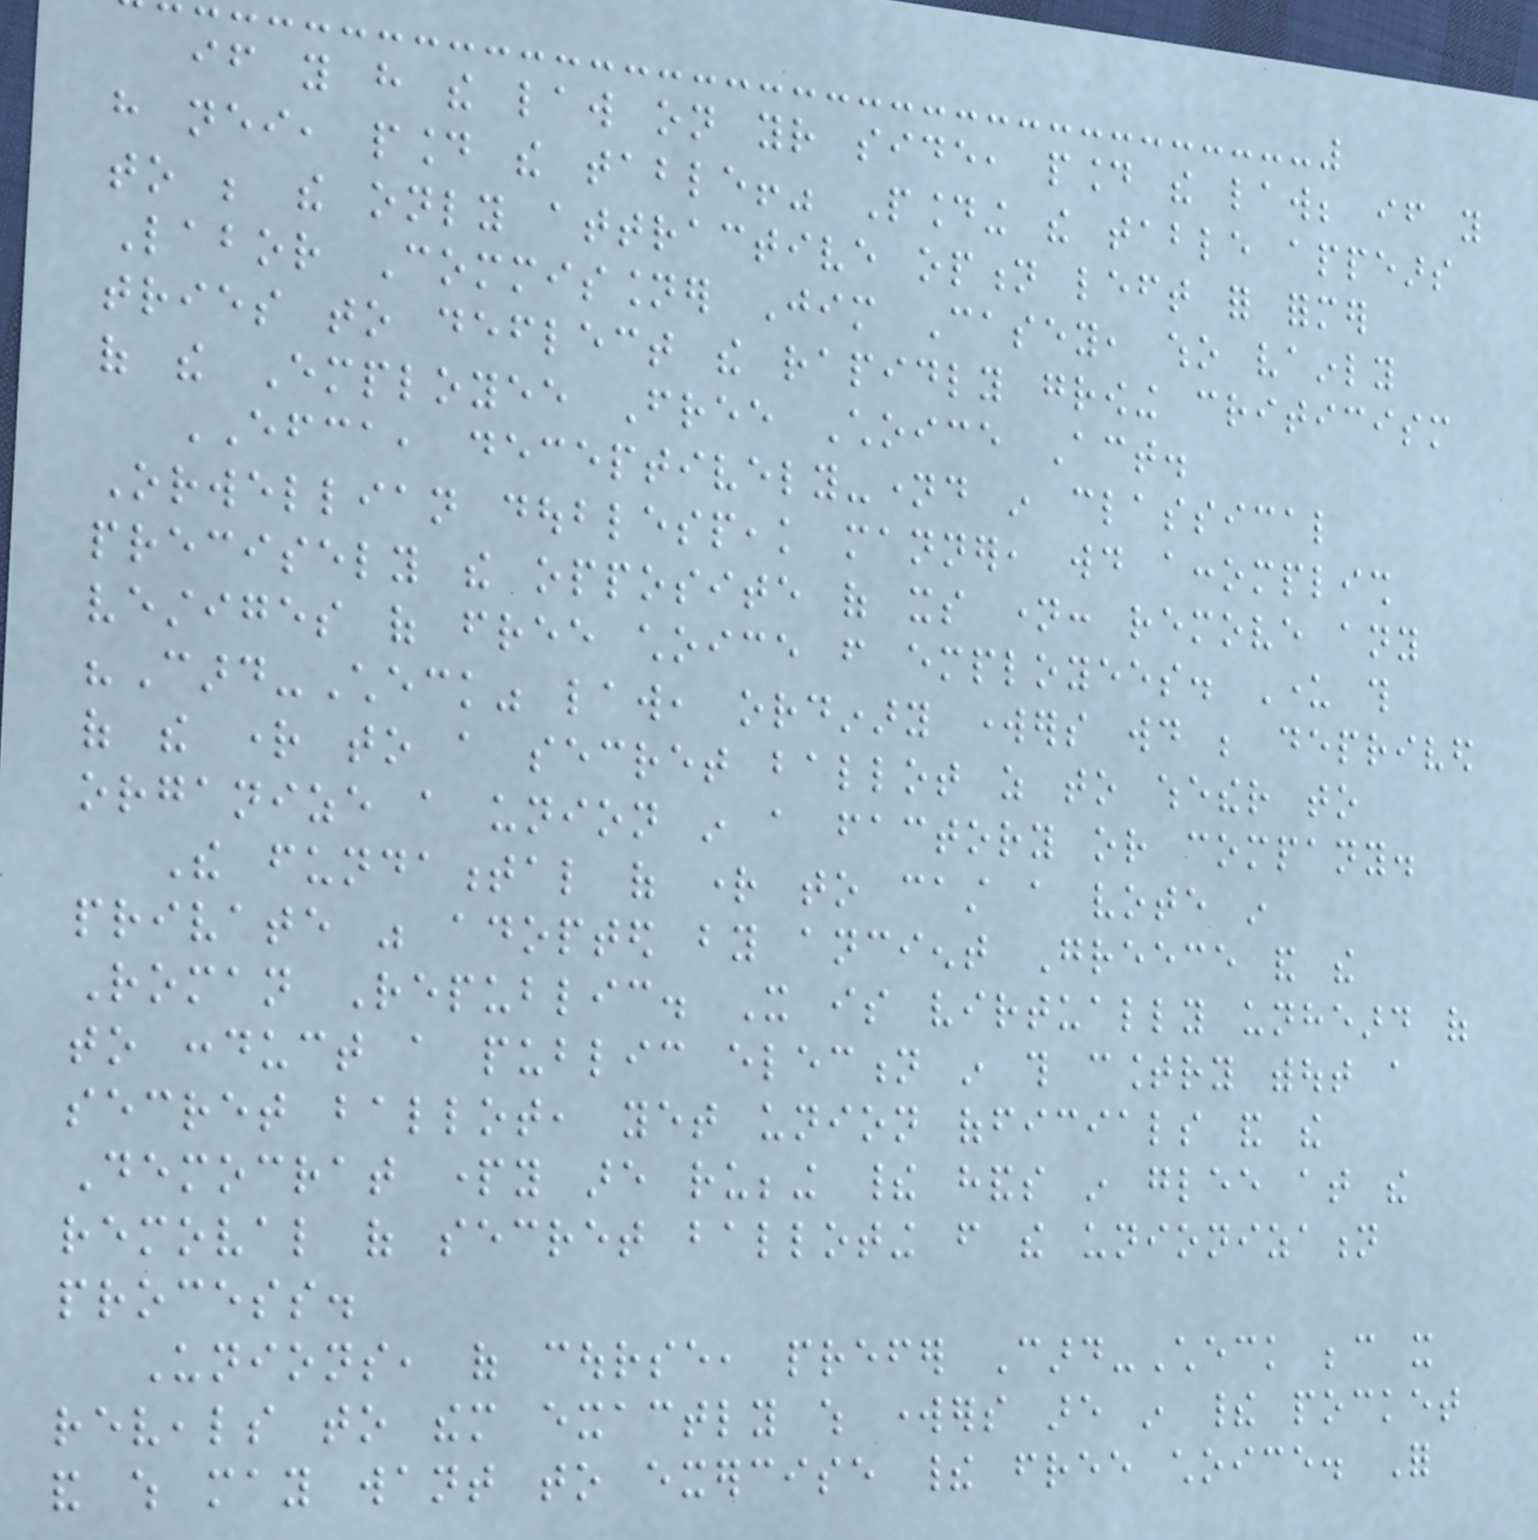if you have the law on your side, pound the law; if you
have neither, pound the table!" Pounding the table appears
to be the only attractive option left for former
Labor Commissioner Jim Casey, who vainly
tries to deflect the rapidly growing criticism
of the Employee Free Choice Act.
EFCA, deceptively-named in classical
Orwellian doublespeak manner, would accomplish
precisely the opposite of its name: remove any
vestiges of free choice from employees. Under this
"Card-Check" law, ordinary workers would be deprived
of the right to a secret ballot as to whether to
organize a union in a factory or company.
The fundamental of right to cast a vote in
private was adopted by ancient Greece and the
Roman Republic. It is virtually unheard of
to conduct a public election in this country without a
secret ballot, yet union officials and the
Democrat party are rubbing their hands in glee at the
removal of secret balloting from the unionization
process.
Unions, of course, prefer Card-Check because it
reveals to them exactly which workers are in their pocket
and which may want to exercise their free choice. For
